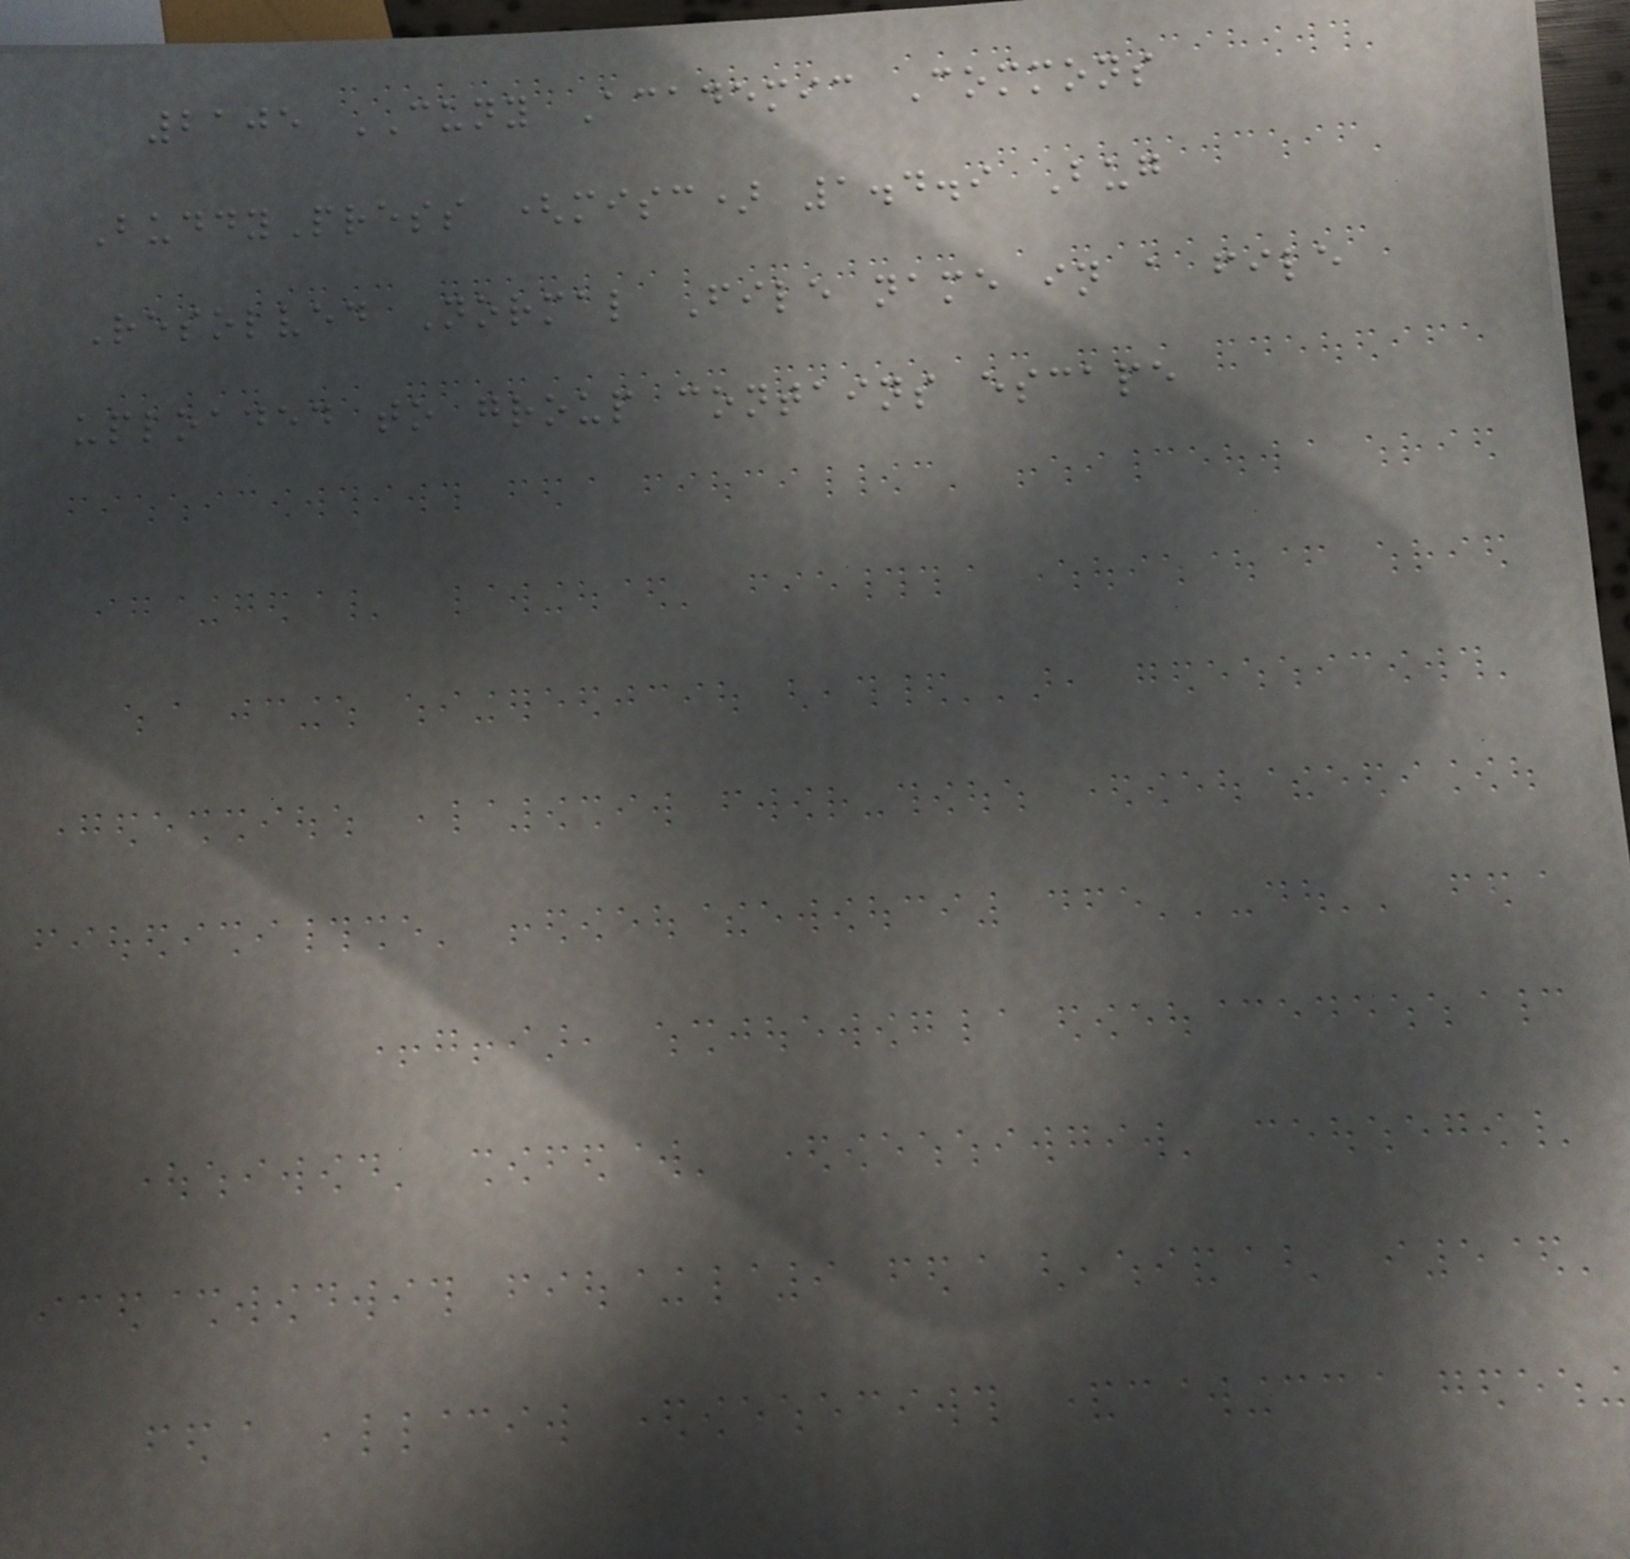2105 CUNY Academic Commons
BuddyPress (misc) 1.4.9 Bug
Resolved Normal File name in a file
uploaded to group contains escape
